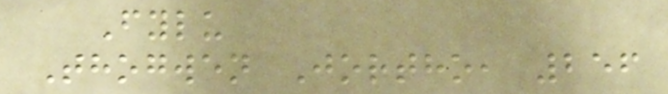Fylu
Thogwen Jortho, 256
